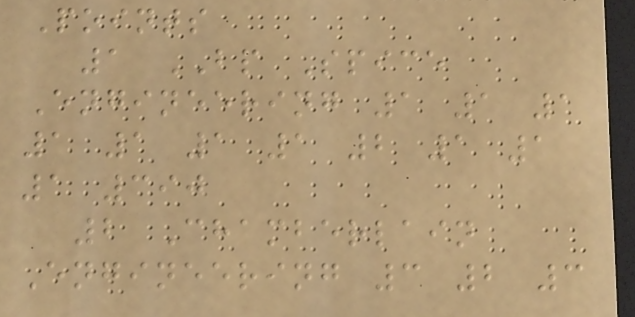Points
1 BP Spice
Engineering 1 1 1
1 1 1 1 2 1 1
1 390
2 Chamberlain
Engineering 3 2 3
